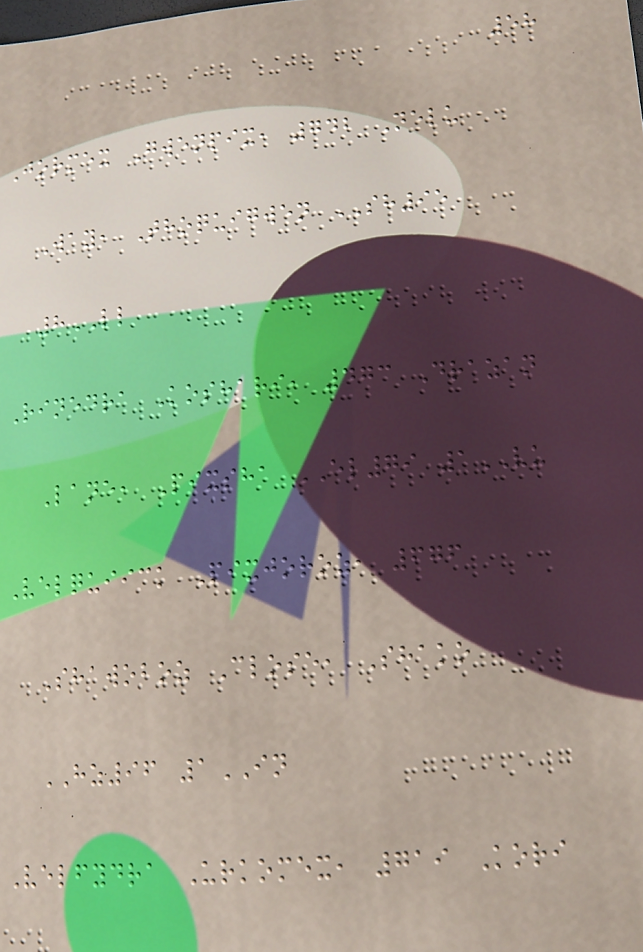58
Jormex Gwenpix, 742 Nelu
Way, Thoquigwen SH95
8LL
Rinedra Koshari, 473 Drazan
Lane, Pixsha EL79 1VU
Velquiick Pixjoroz, 676
Shawoboz Close, Shako
HZ96 1IN
Velfydra Urkomex, 719 Kori
